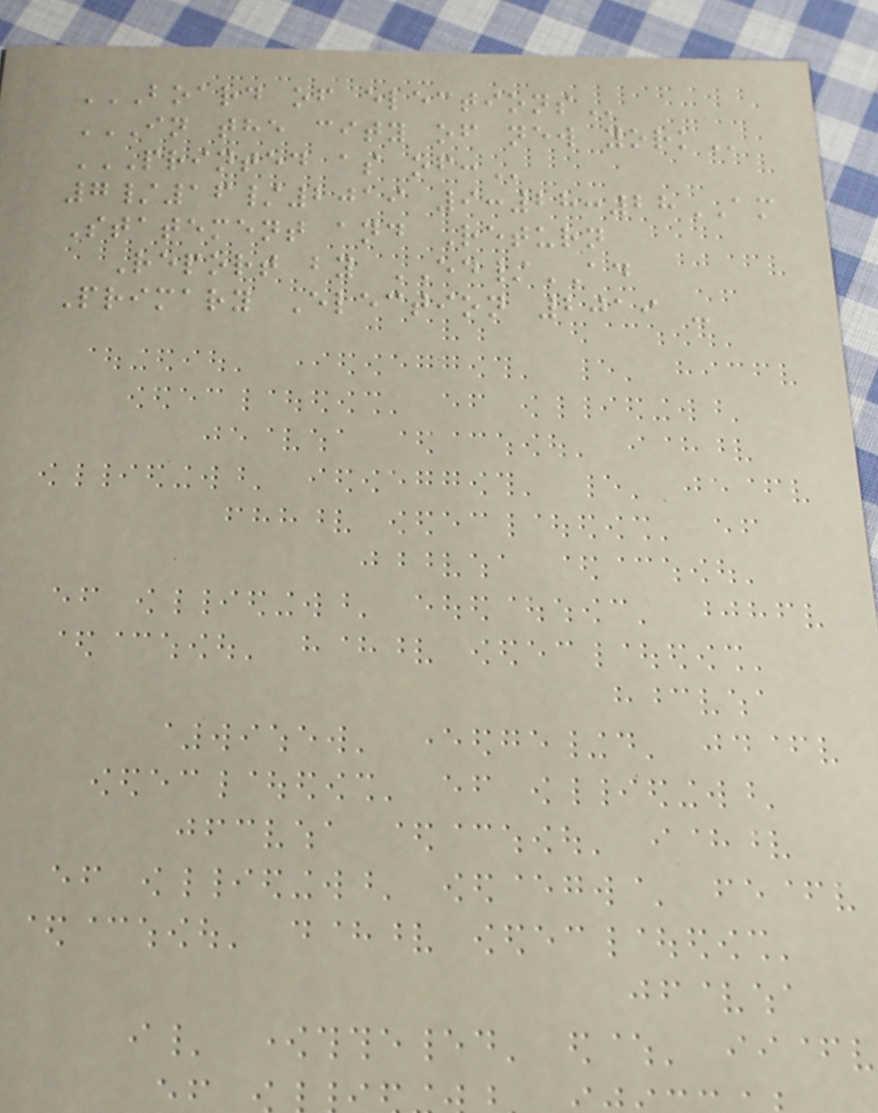BOARD OF ELECTIONS
IN THE CITY OF NEW YORK
PRINTED AS OF:
7/16/2019 9:28:28AM
Statement and Return
Report by ED/AD
Primary Election 2019 -
